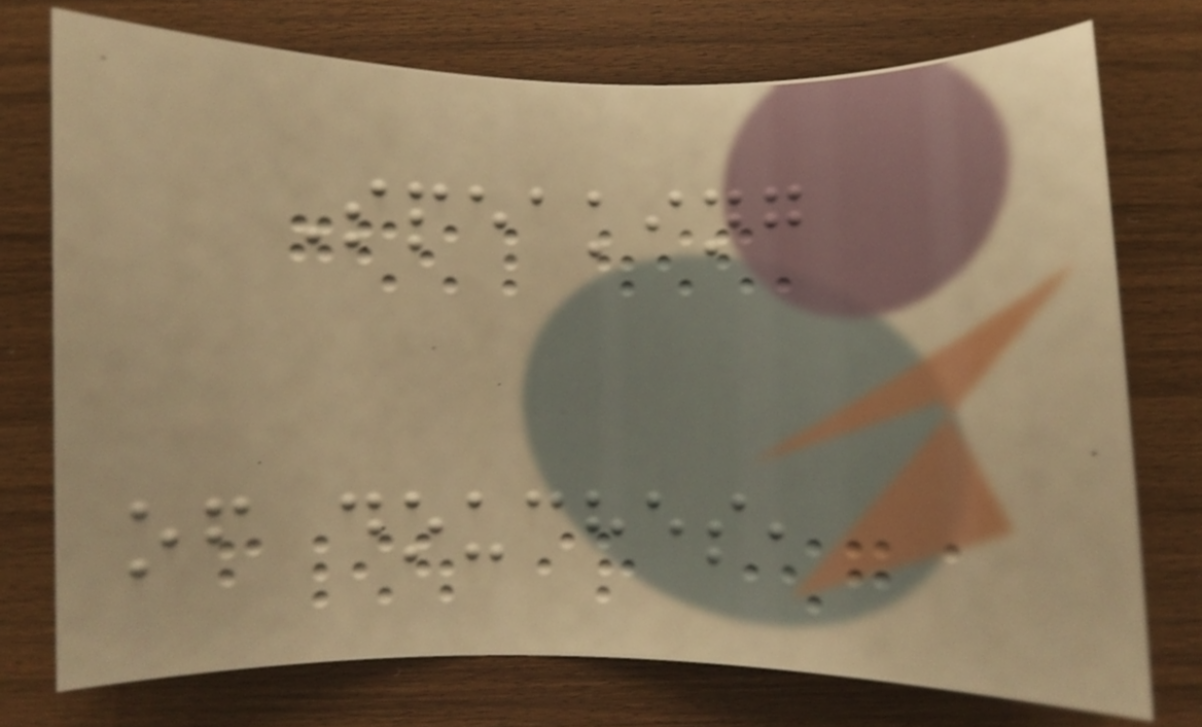Speaking
of douches,
